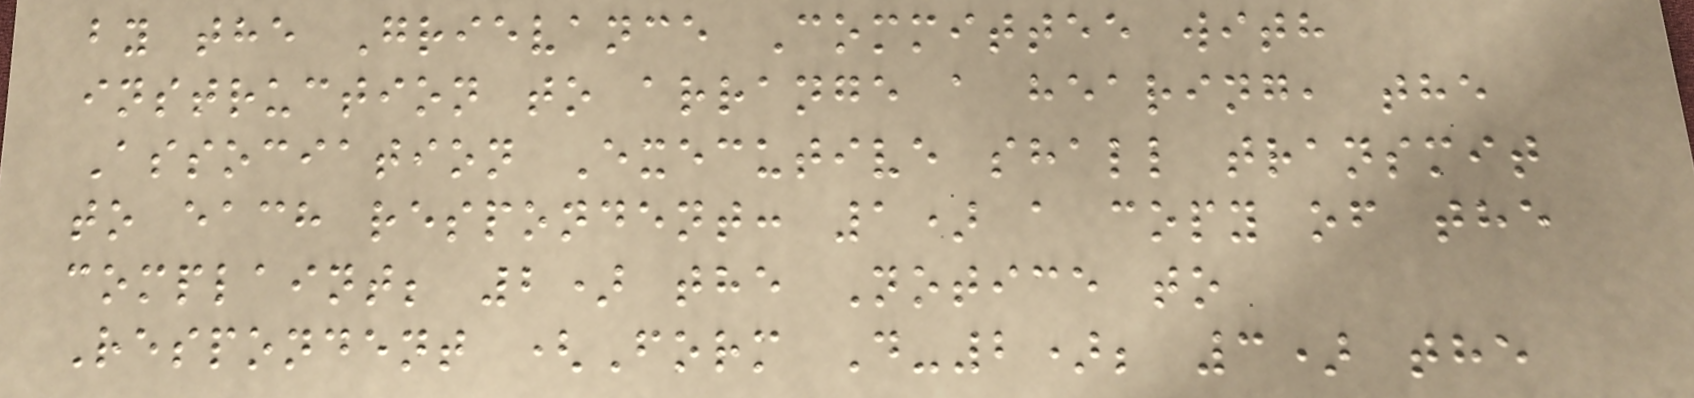by the Grievance Committee with
instruction to arrange a hearing, the
Association Executive shall transmit
to each respondent: 1) a copy of the
complaint; 2) the Notice to
Respondent (Form D-2); 3) the
